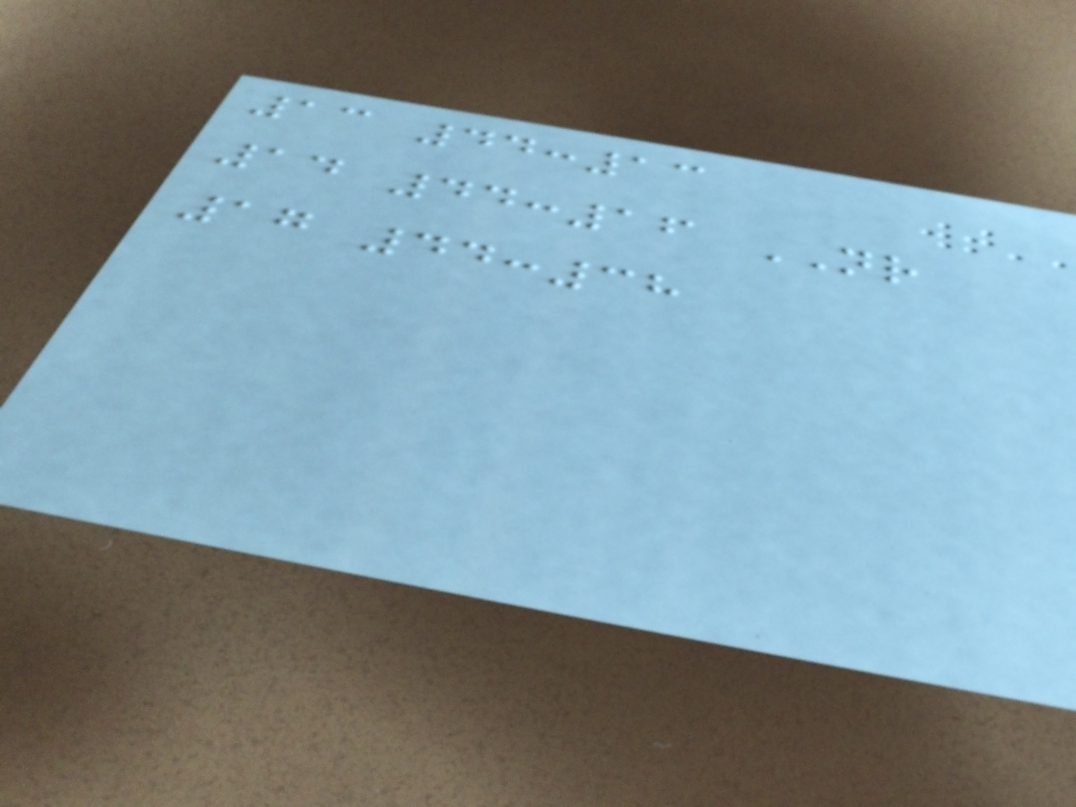13 44:13
14 44:16 NR
17 44:38
